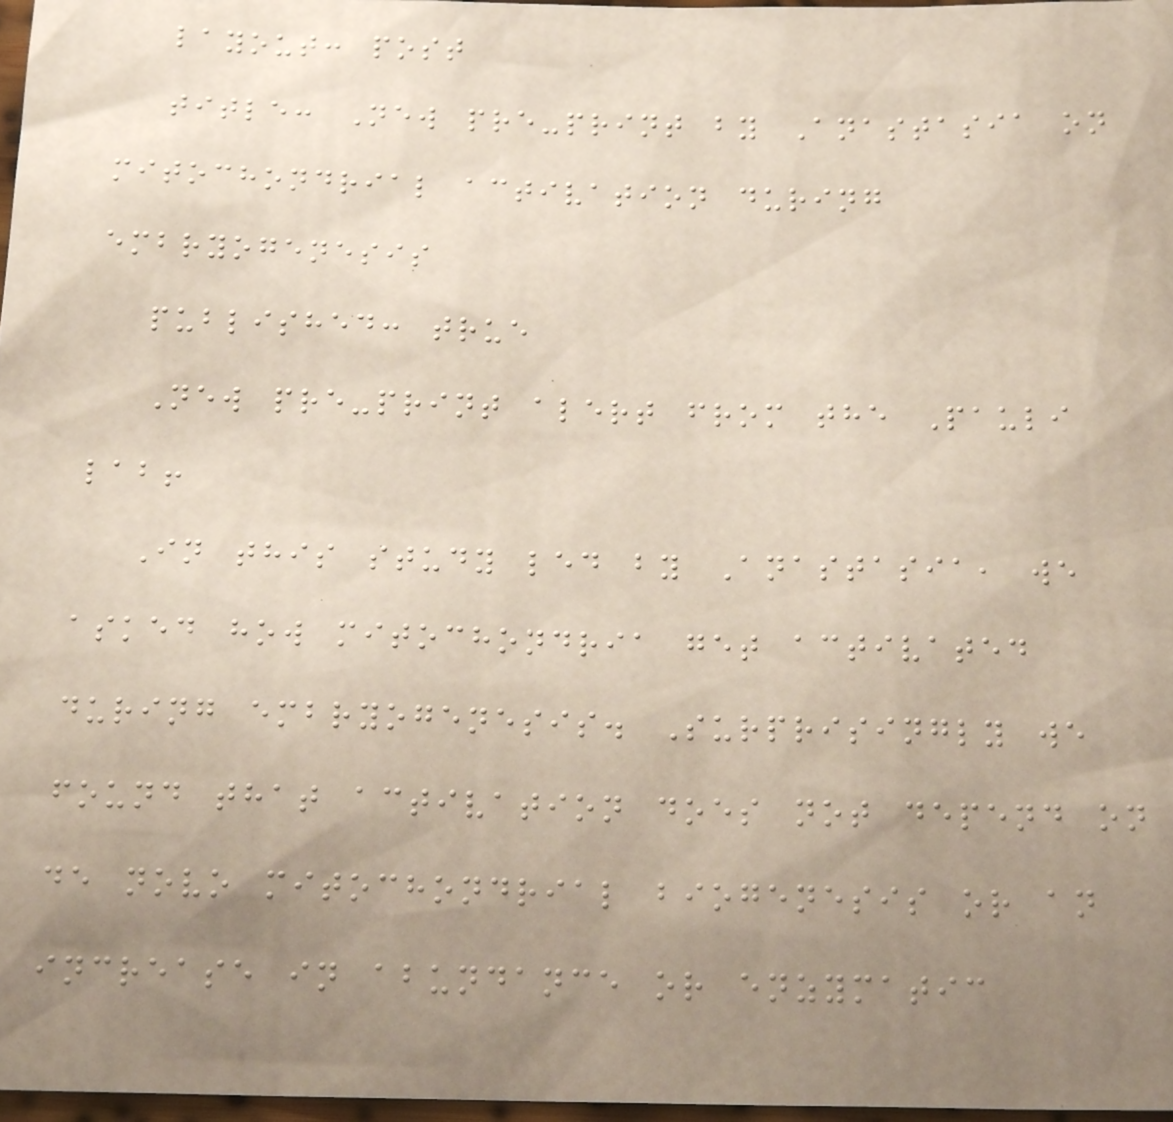layout: post
title: New pre-print by Anastasia on
mitochondrial activation during
embryogenesis
published: true
New pre-print alert from the Pauli
lab!
In this study led by Anastasia, we
asked how mitochondria get activated
during embryogenesis. Surprisingly we
found that activation does not depend on
de novo mitochondrial biogenesis or an
increase in abundance or enzymatic
